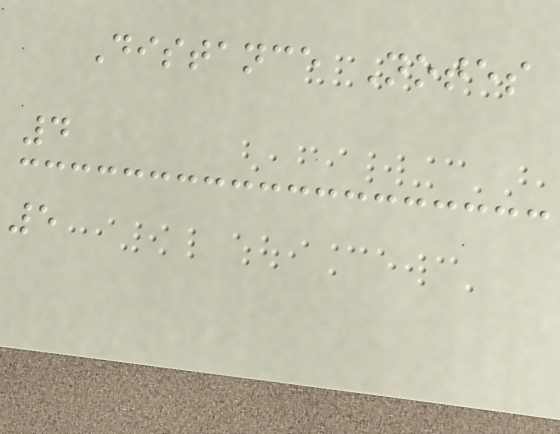Distance Notes
4
5
